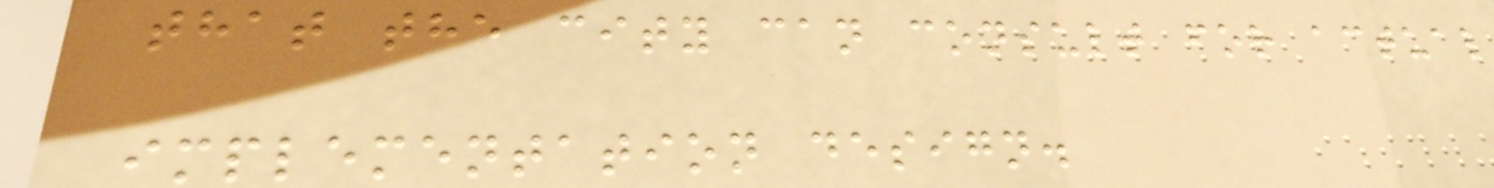that the city can consult for actual
implementation design.
